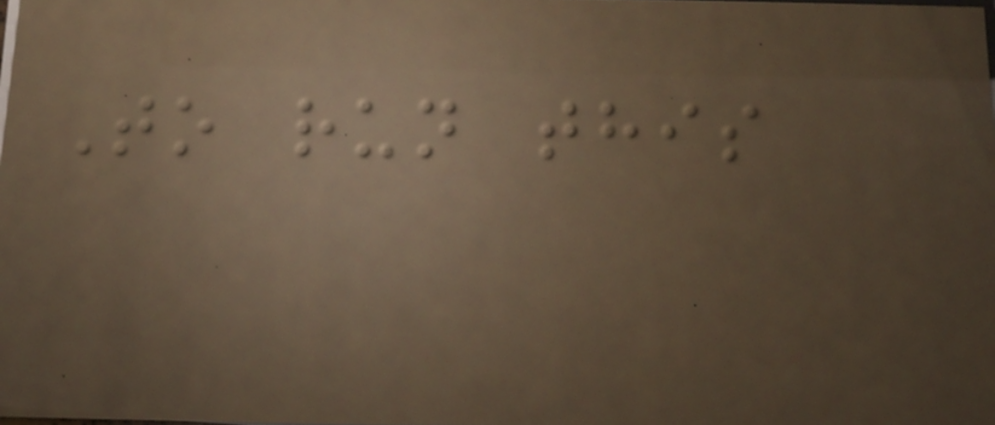To run this
